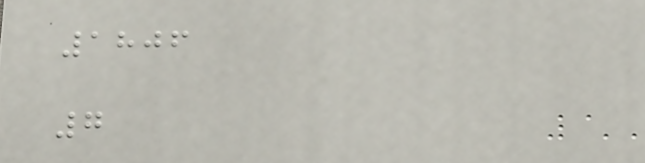1806
7
